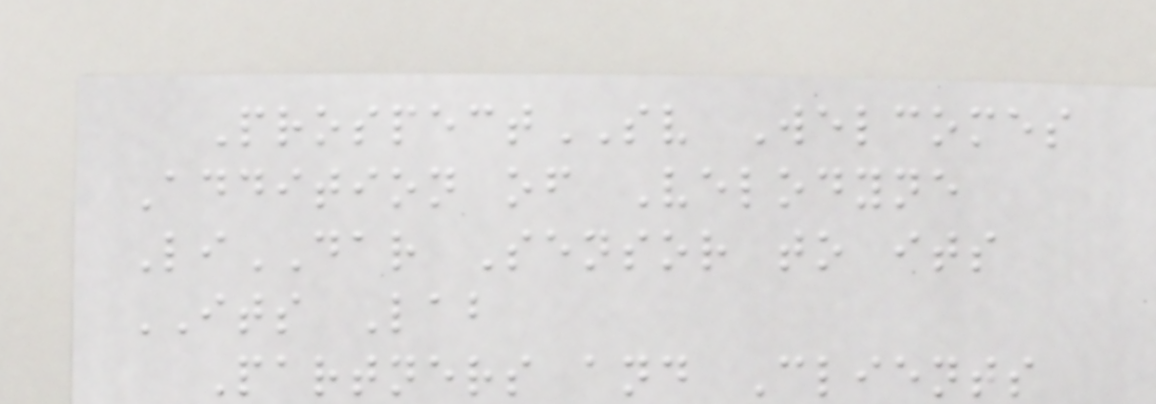ProspectSV Welcomes
Addition of Velodyne
LiDAR Sensor to its
ITS Lab
Partners and Clients
